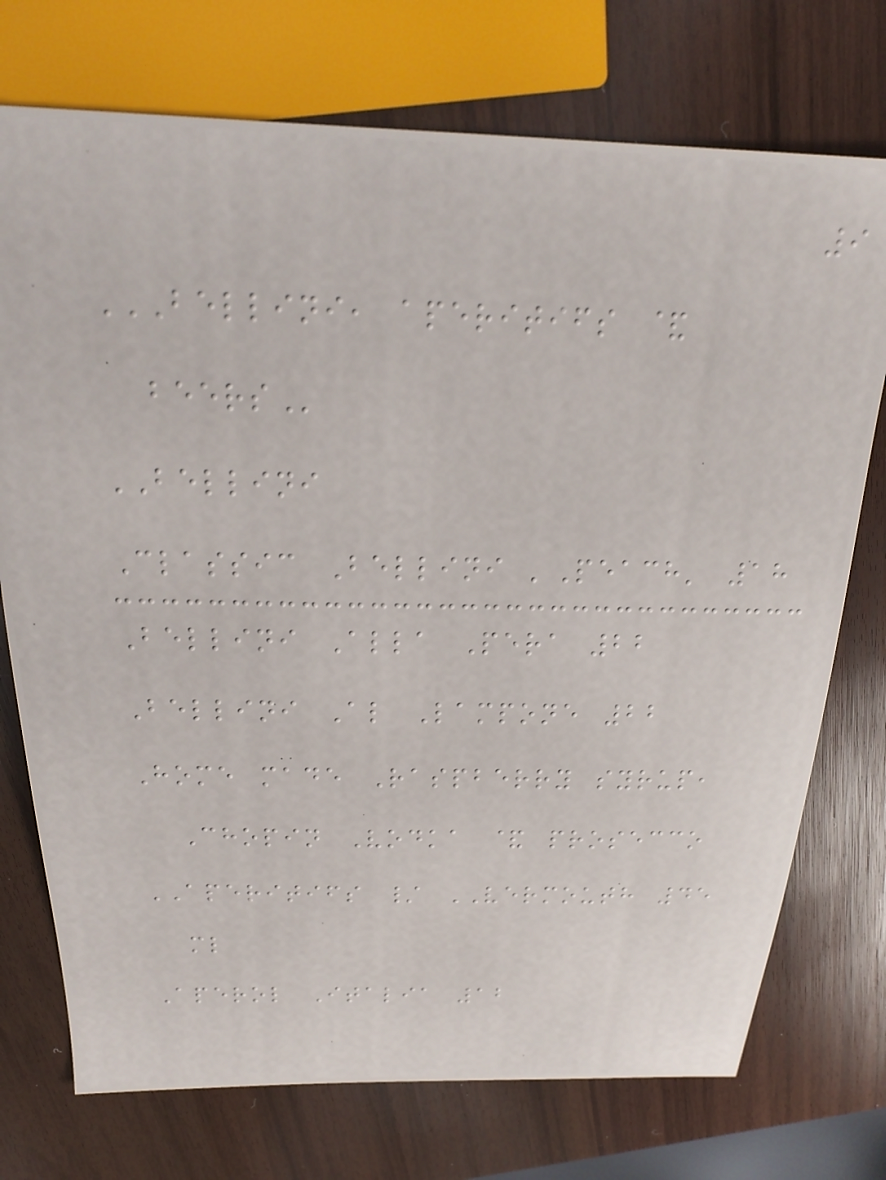9
BELLINI, APERITIFS &
BEERS
BELLINI
Classic Bellini 'Peach' 18
Bellini Alla Pera 22
Bellini Al Lampone 22
Home made Raspberry syrup,
Chopin Vodka & prosecco
APERITIFS / VERMOUTH 45
ml
Aperol Italia 12
